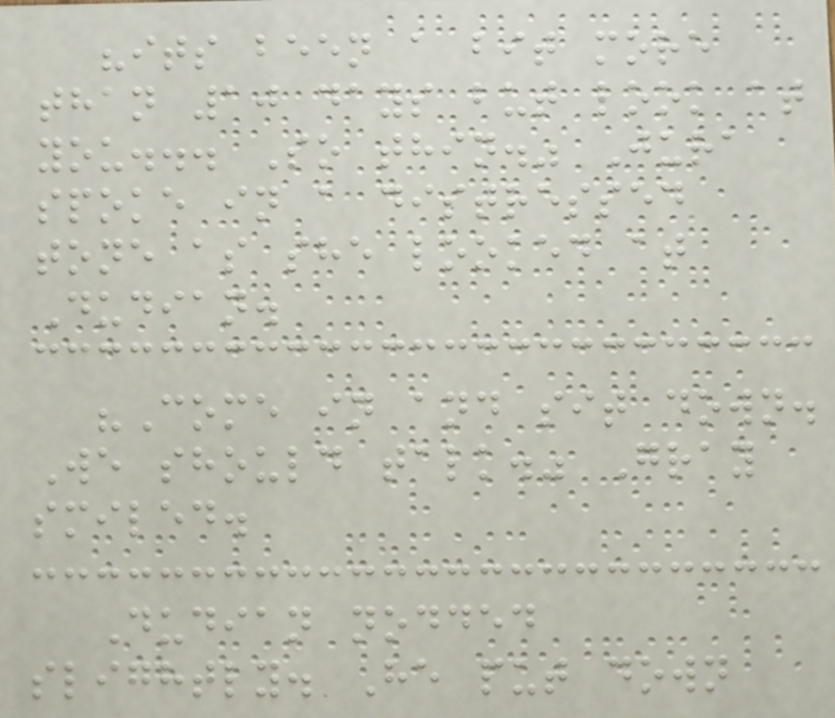"its been a bit more
than 10 days but look at
you... So thin." Jura
spoke in a distressed
tone as she looked at
Dudian.
"Come in and sit down.
We should talk." Gray
smiled.
Dudian nodded
slightly. He put down
